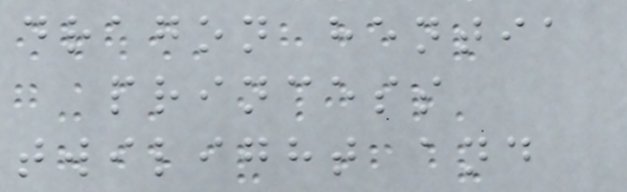dragon hentia
princess
twilight and
